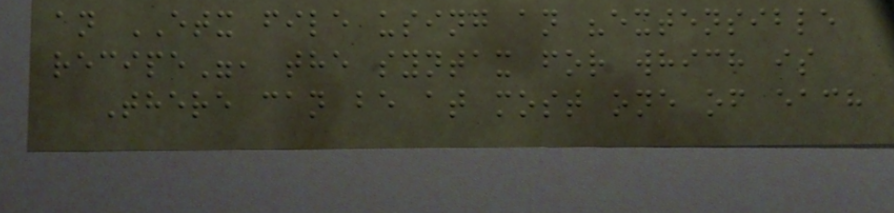an ETX file using an "extensible
recipe", the syntax for which is
There can be at most one of each
